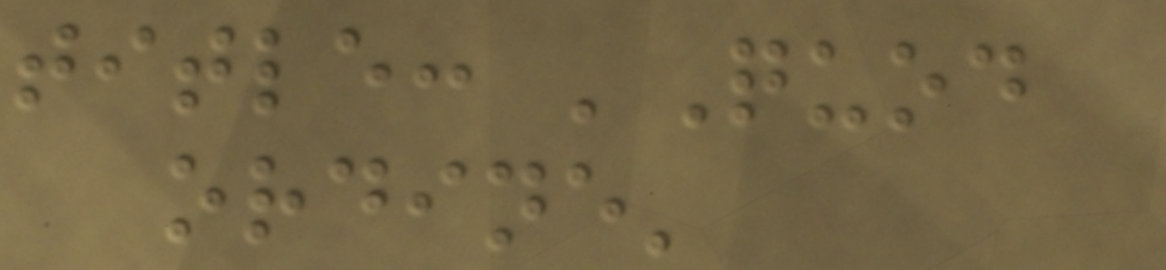title: 'Quod
ordine'
